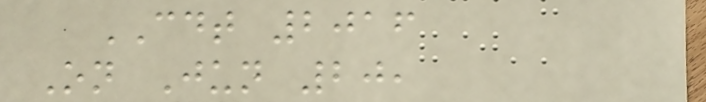CDT 2016
On Jun 20,
